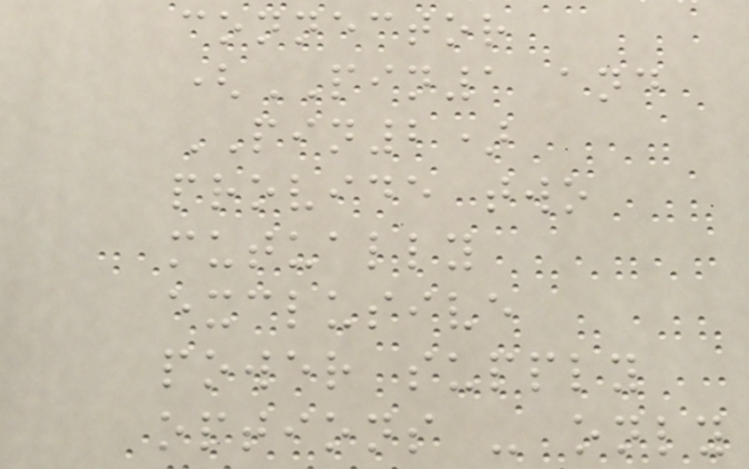connector
(PIN1 and
PIN2)
provide two
mutually
exclusive
power supply
options - only
